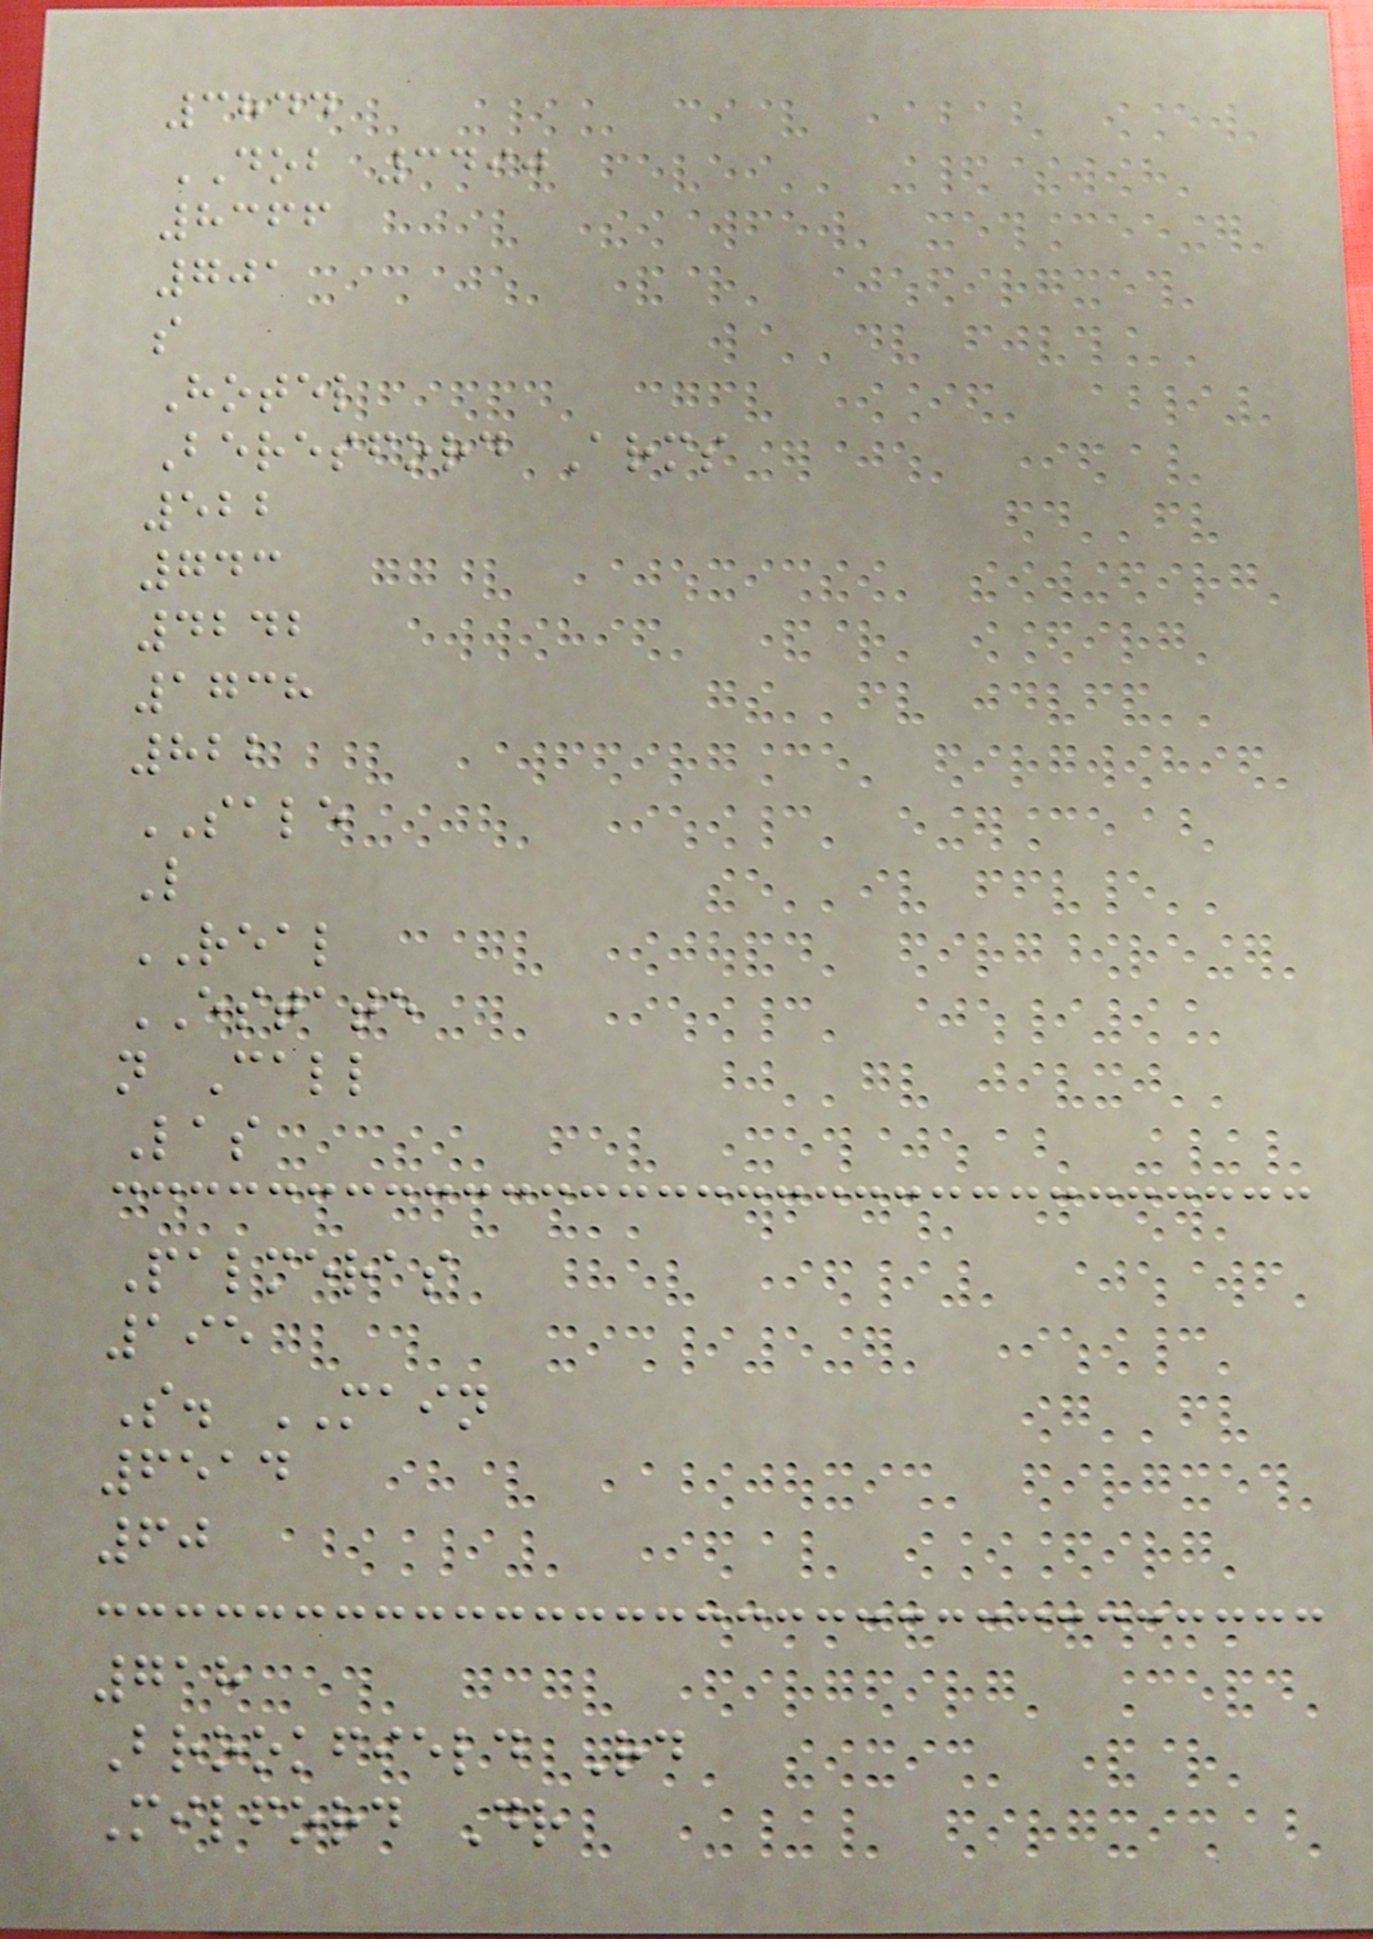3844
DOB 3490
8366
701
s
Hotel
Beresford Arms
522
743
4242
1738
822
SALE
L
REAL
ESTATE
n Call
Las
Palmeras
195
S. MAIN
6514
60
718
Brookfield Rd
Milford Dr
